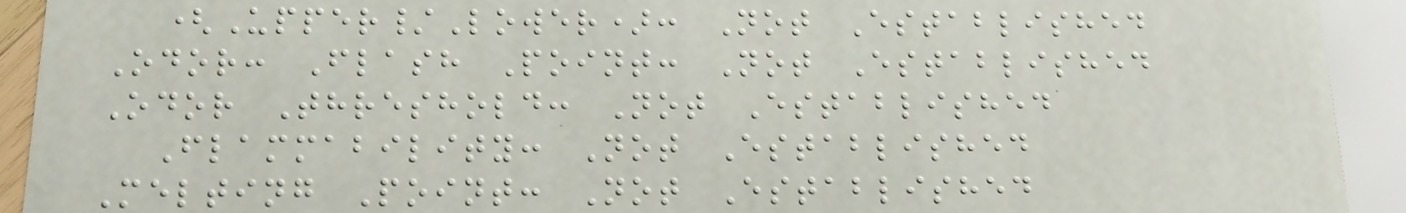(Upper/Lower): Not Established
Odor: Flash Point: Not Established
Odor Threshold: Not Established
Flammability: Not Established
Melting Point: Not Established
